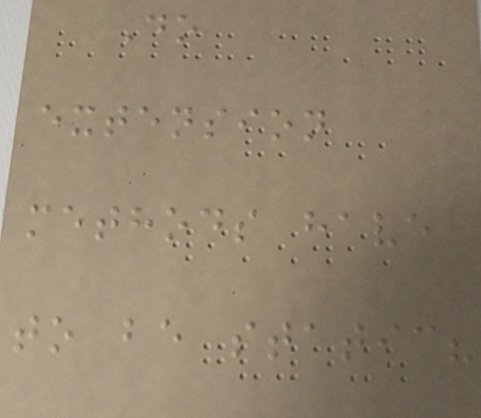Do
extension
methods have
to be static?
